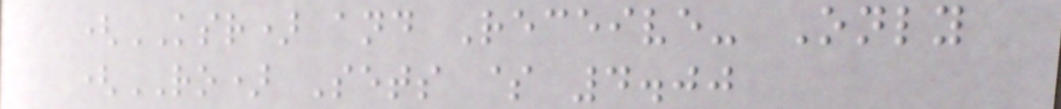(KSR) and Receive- Only
(RO) Sets $ 4.00
